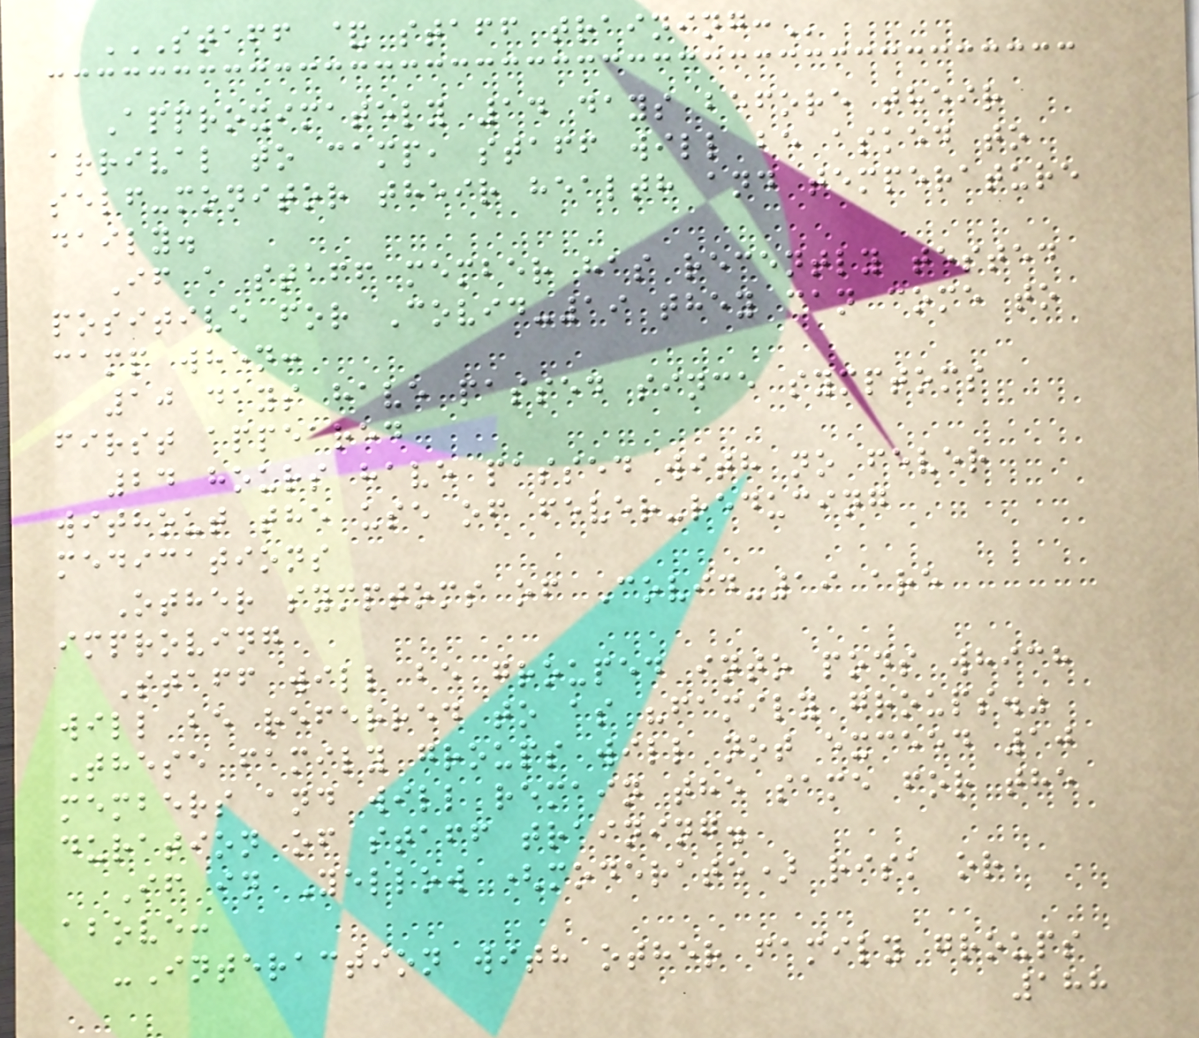STAFF & STAFF TRAINING:
Approximately 14 days before their
arrival to camp, staff will be asked to
self-monitor their health and temperature
daily.
If a staff member has recently tested
positive for Covid-19 they can come to
camp when:
10 days have passed since symptoms
first appeared
24 hours have passed with no fever
without the use of fever-reducing
medications
Other symptoms of Covid-19 are
improving
Staff will be grouped into pods which
will be referred to as "family groups."
These family groups will not exceed 10
members and will remain the same for the
duration of staff training.
If in Yellow (moderate) risk or
above:
-Interaction with other family groups
188
